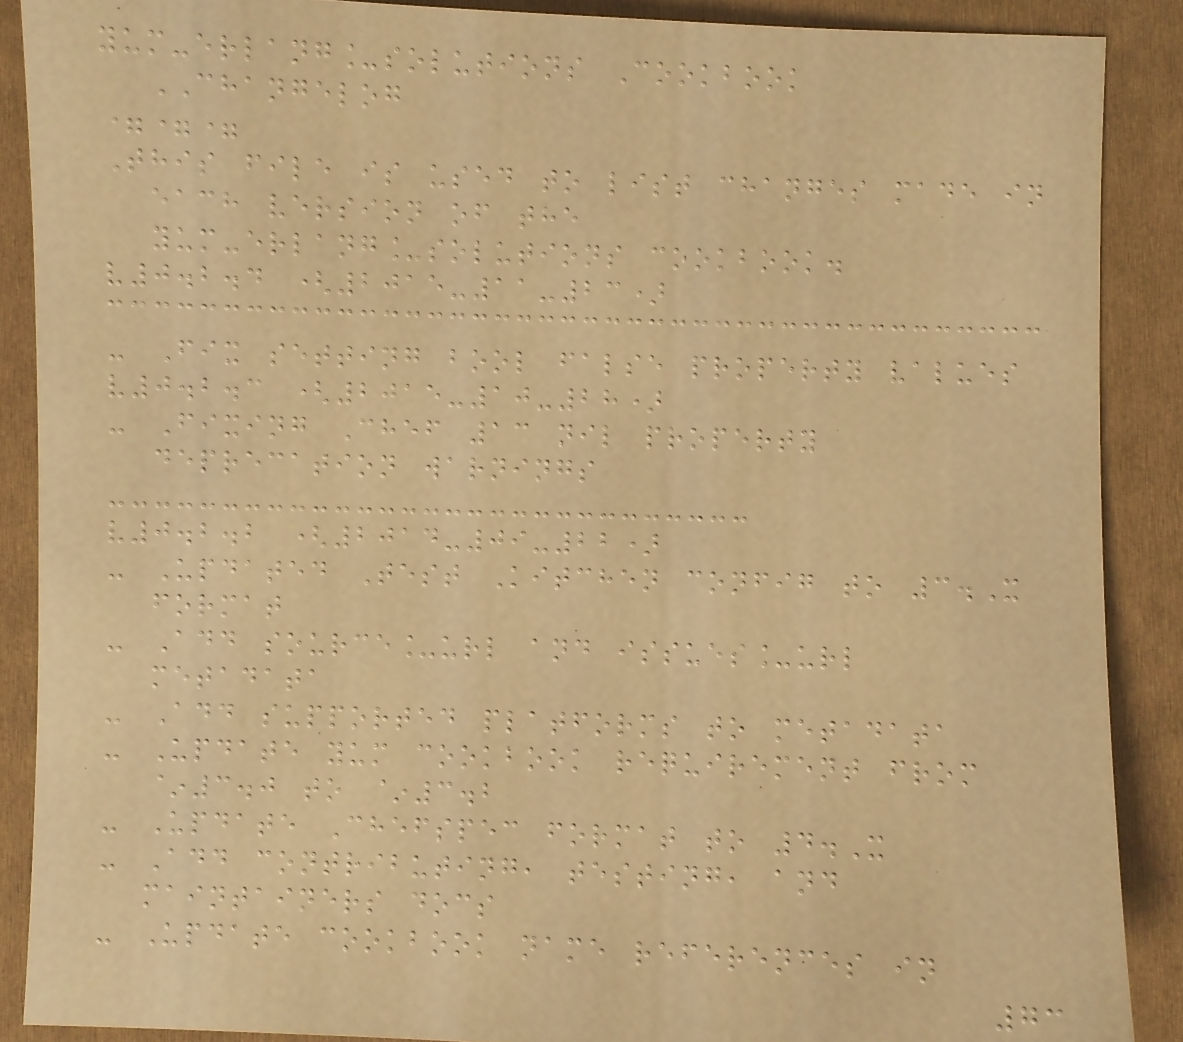yum-erlang_solutions Cookbook
CHANGELOG
===
This file is used to list changes made in
each version of the
yum-erlang_solutions cookbook.
v0.2.4 (2015-11-23)
- Fix setting bool false property values
v0.2.3 (2015-10-28)
- Fixing Chef 13 nil property
deprecation warnings
v0.2.2 (2014-09-22)
- Updated Test Kitchen config to 3.X
format
- Add source_url and issues_url
metadata
- Add supported platforms to metadata
- Update yum cookbook requirement from
~3.0 to ~3.2
- Update Chefspec format to 4.X
- Add contributing, testing, and
maintainers docs
- Update cookbook name references in
73
